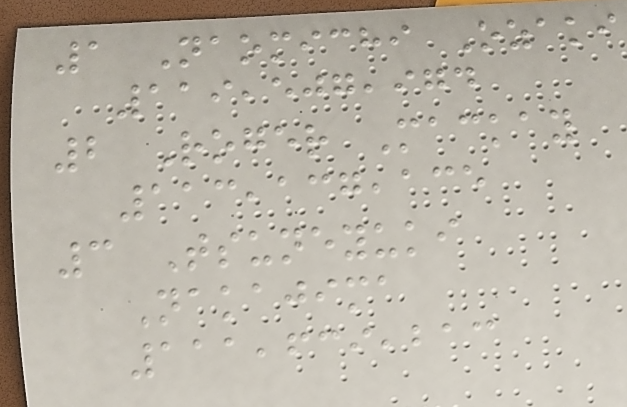1 Naomichi Ozaki
119,507,974
2 Roger Mackay
113,137,135
3 Tsuneyuki
Nakajima
111,639,213
